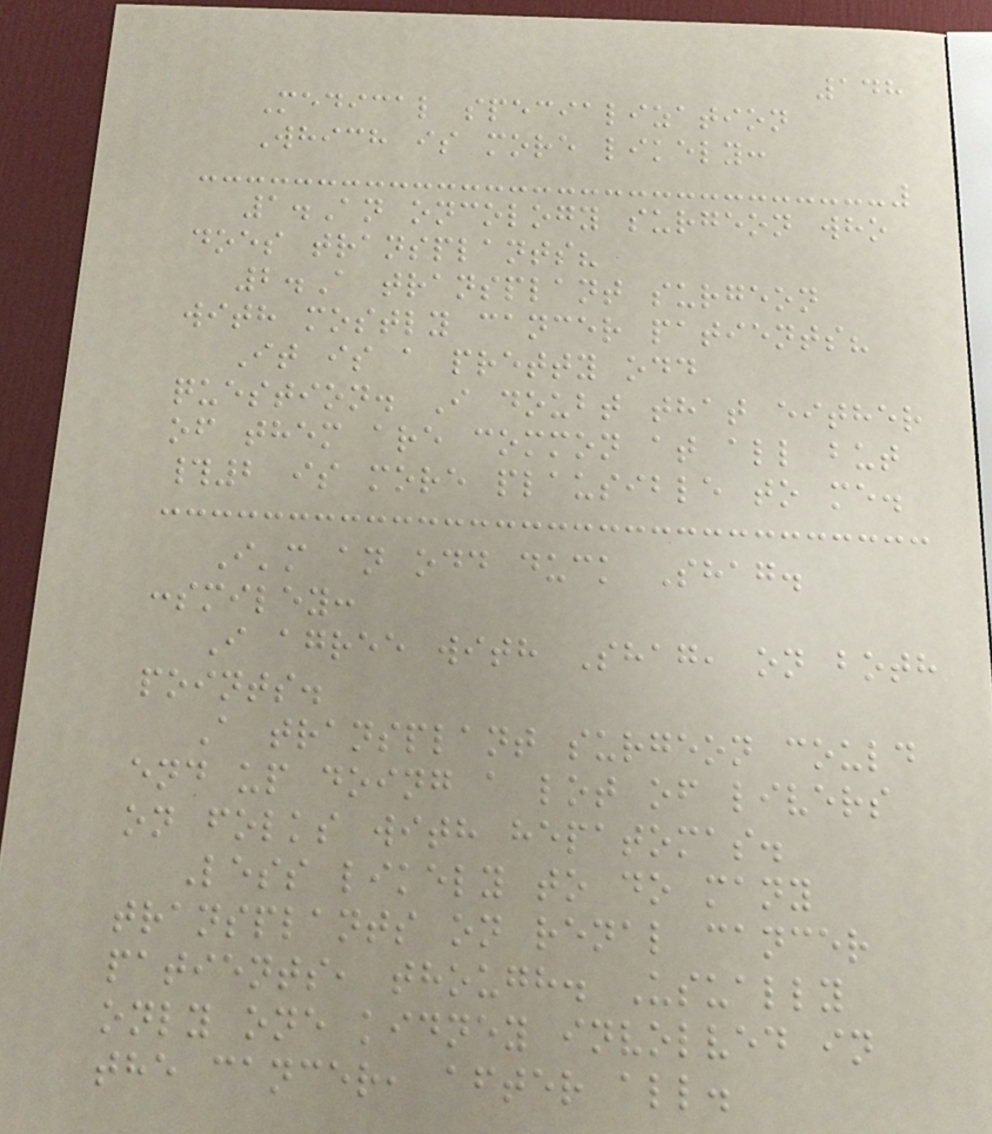148
Medical specialization
Which is more likely:
1.An oncology surgeon who
does transplants?
2.A transplant surgeon
with mostly cancer patients?
It is a pretty odd
question. I doubt that either
of them are common at all but
#2 is more plausible to me.
I'm an odd duck Shag.
:smiley:
I agree with Shag, on both
points.
A transplant surgeon could
end up doing a lot of livers
on folks with hepatomas.
Less likely to do many
transplants on renal cancer
patients, though. Usually
only one kidney involved in
the cancer, after all.
